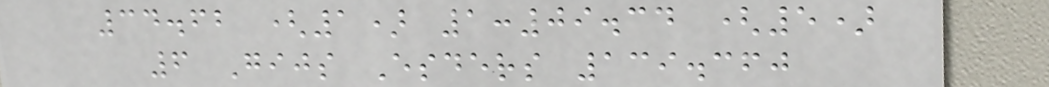34.62 (1) 1:09.34 (5)
6 Gijs Esders 139.360
